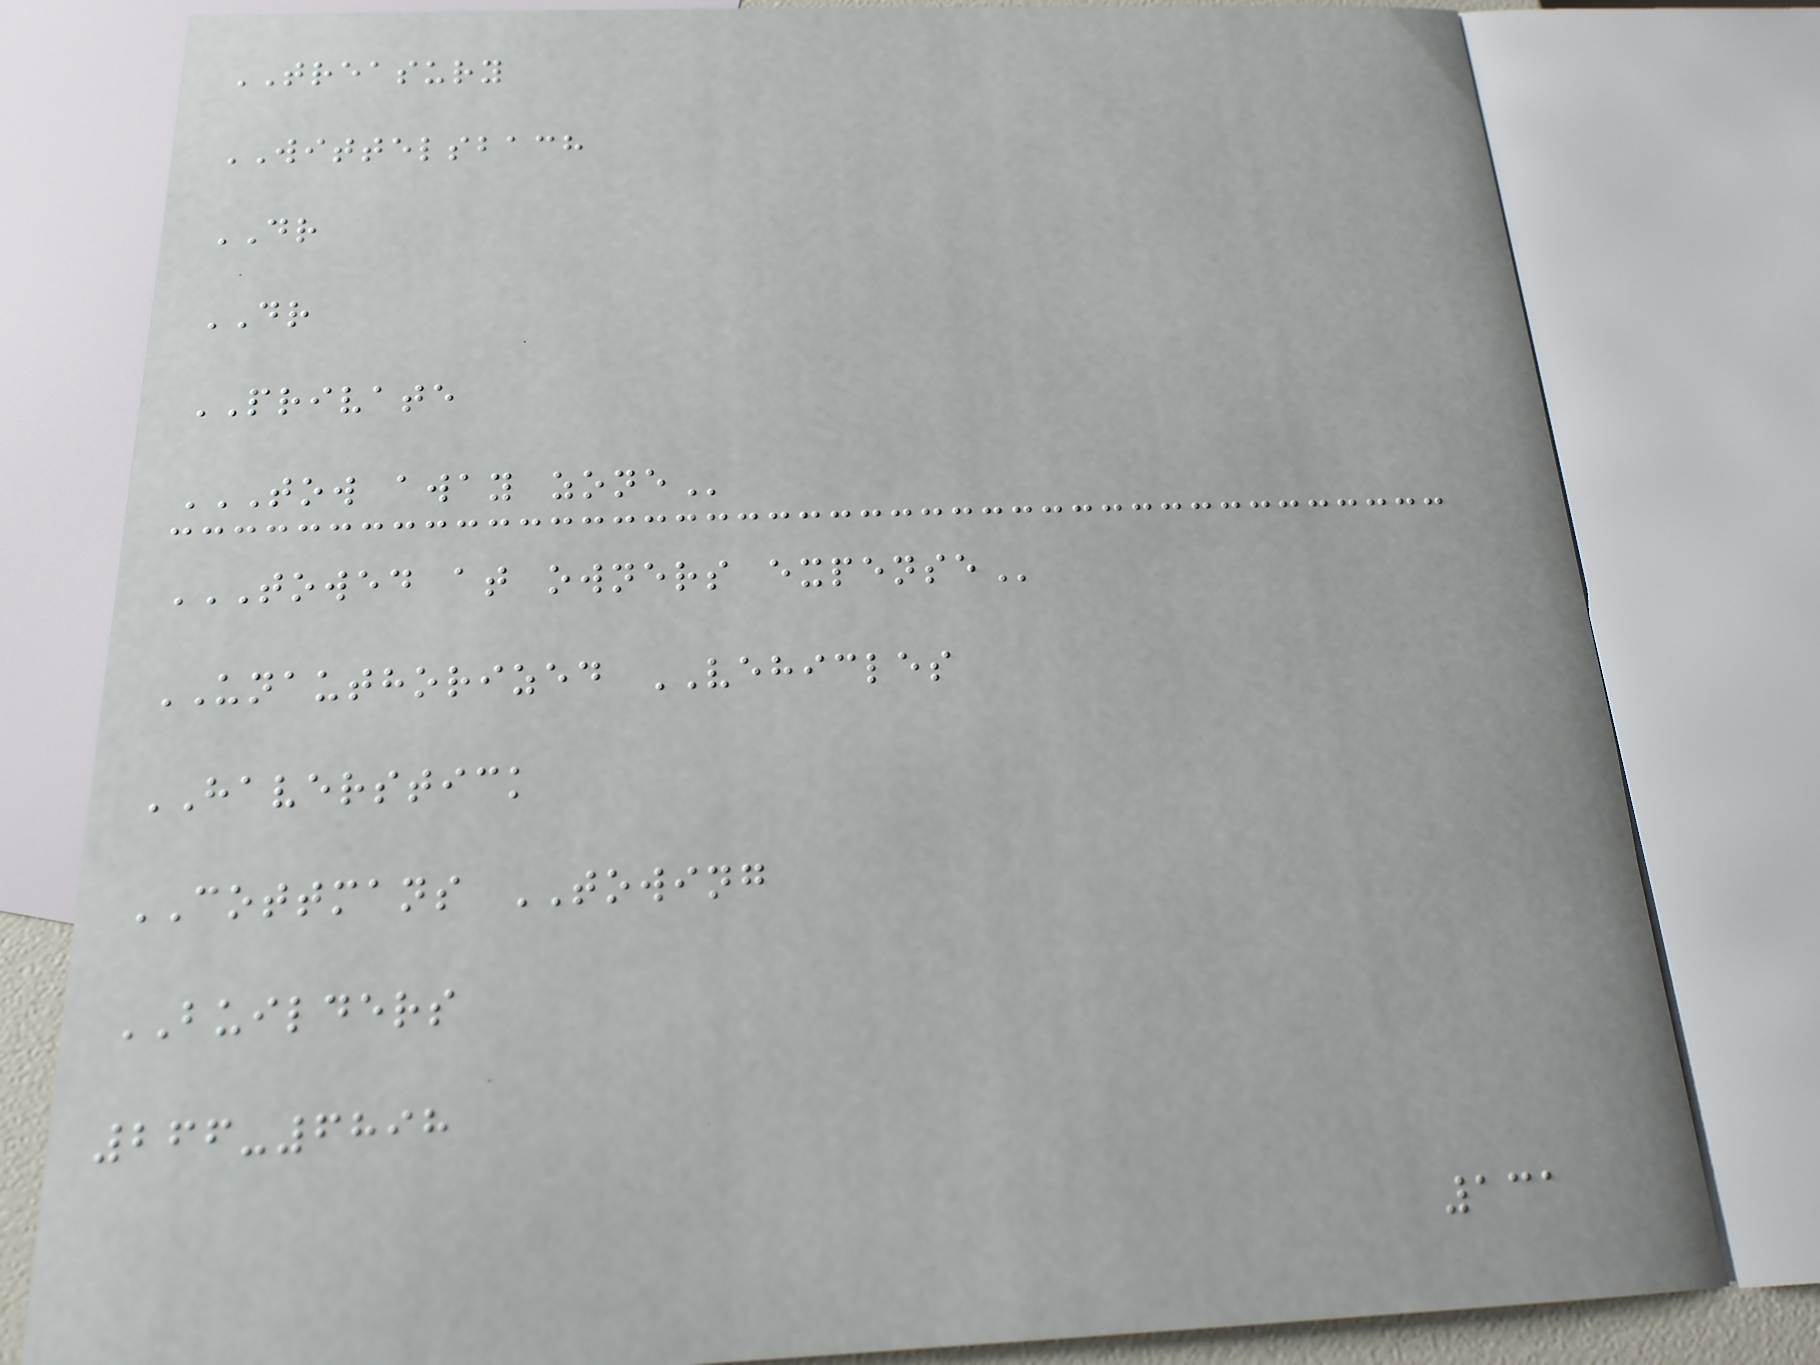TREASURY
WITTELSBACH
DR
DR
PRIVATE
TOW AWAY ZONE
TOWED AT OWNERS EXPENSE
UNAUTHORIZED VEHICLES
HAVERSTICK
COTTMANS TOWING
BUILDERS
266-6898
131
